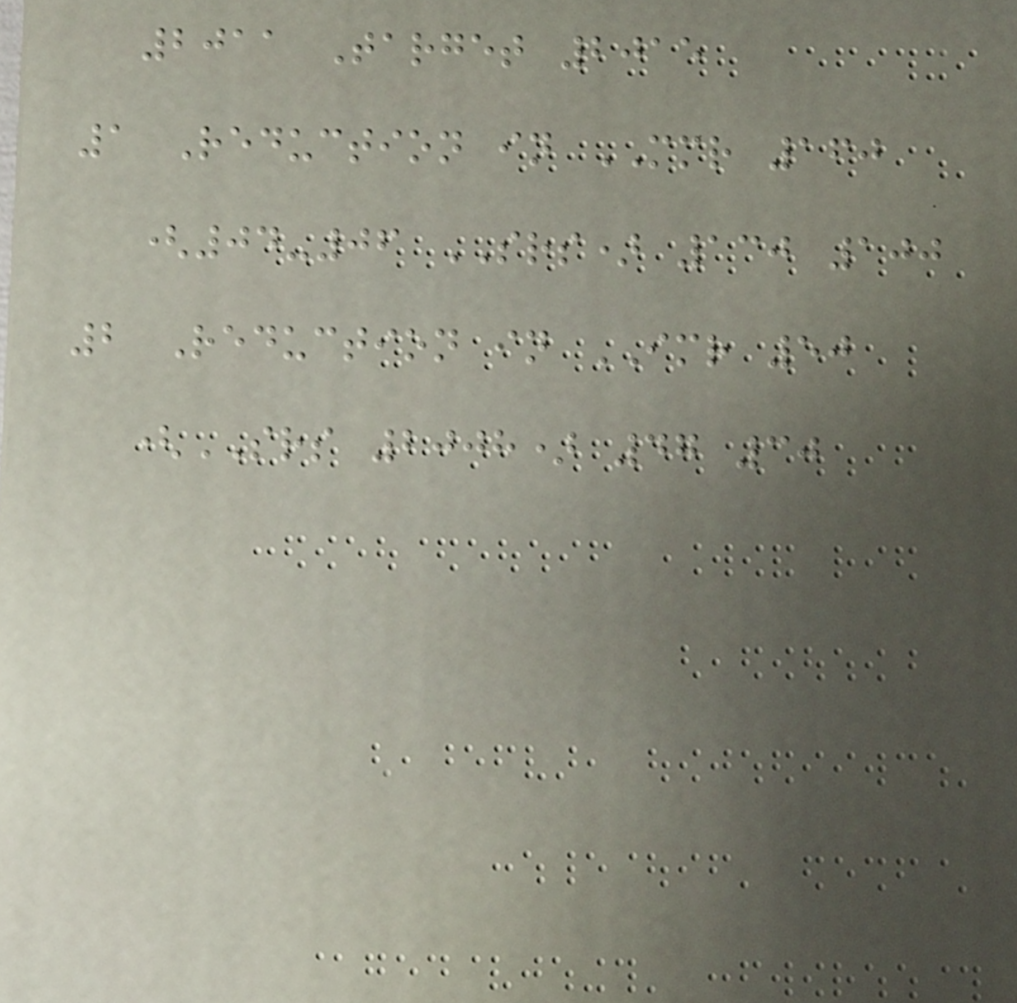2011 Target 2015
1 Reduction in MMR 160
(04-06 SRS) 130 100
2 Reduction in IMR 50
(SRS 2008) 47 30
